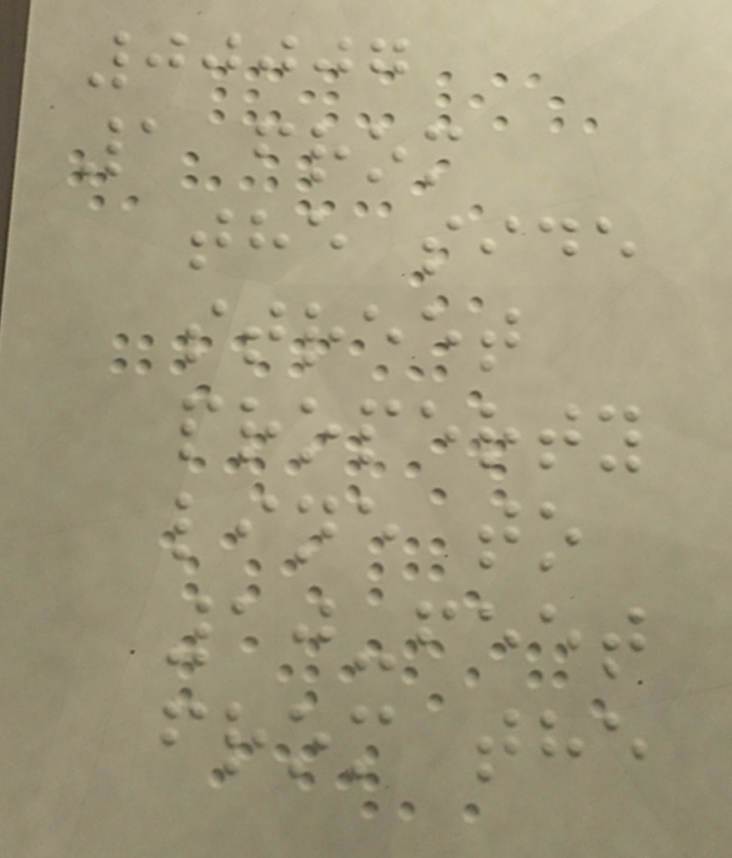00007
1 from
the side
street
property
line to
10-feet
from the
